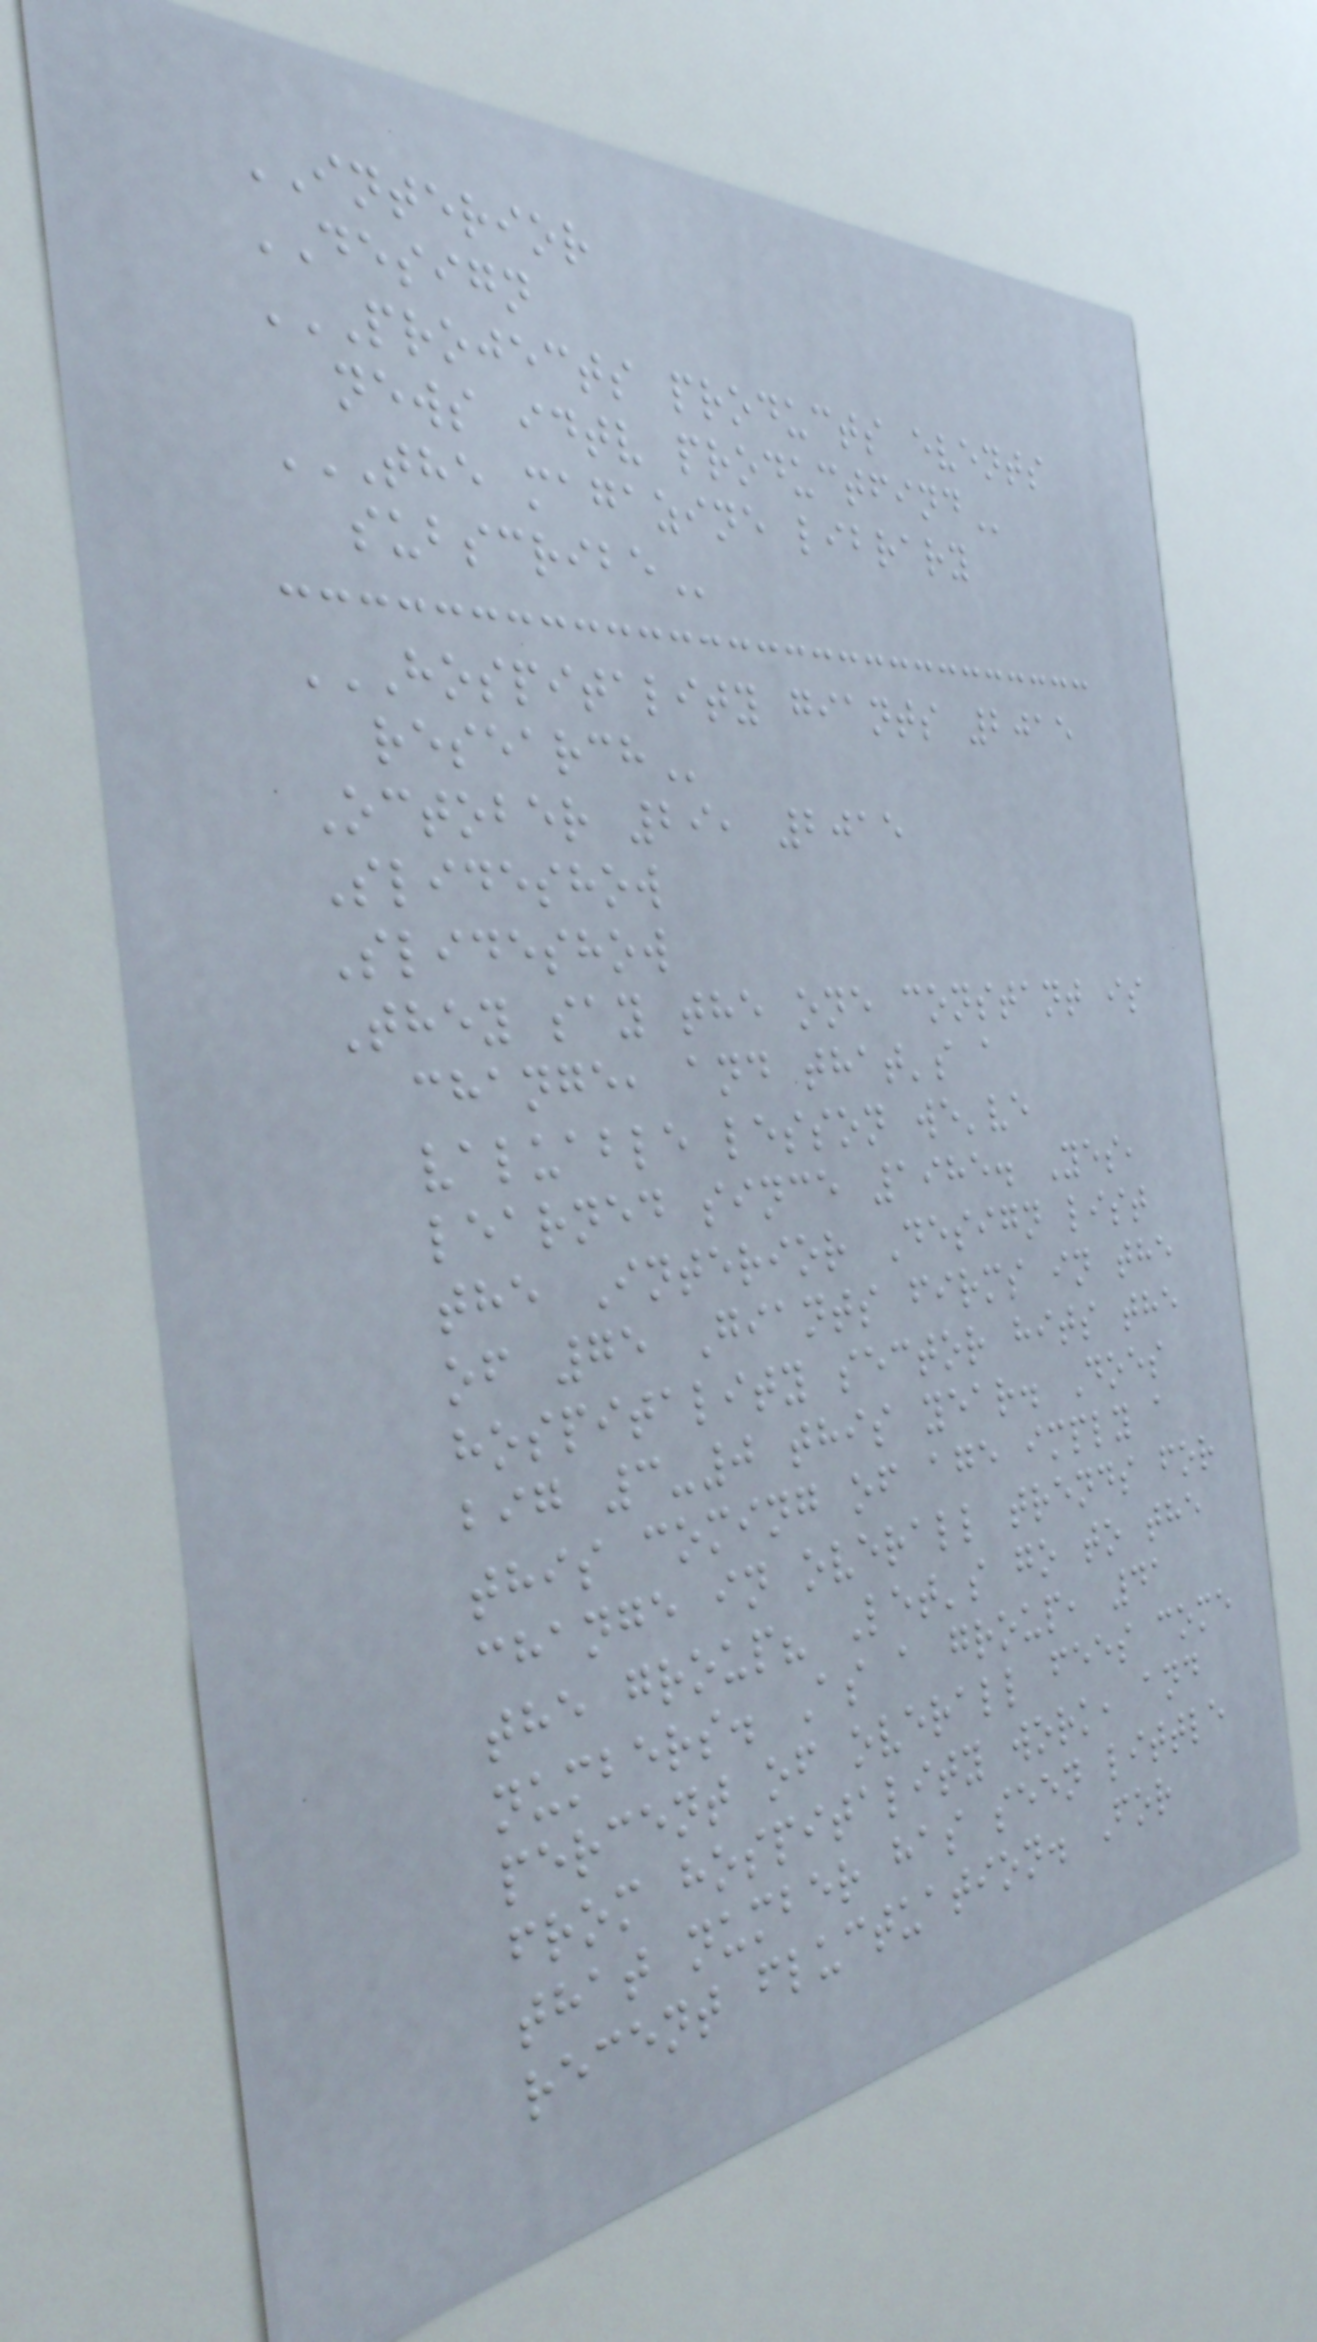INTERIOR
DESIGN
PROJECTS PRODUCTS EVENTS
NEWS IDTV PRODUCTFIND
THE MAGAZINE LIBRARY
SUBSCRIBE
HOSPITALITY GIANTS 2015
RESEARCH
October 29, 2015
Slideshow
Slideshow
They say the one constant is
change, and that's a
valuable lesson we've
learned since 1985. Yes,
the Interior Design list
of 75 Giants firms in the
hospitality sector hits the
big 3-0 this year. Does
this coming of age imply a
change in overall trends for
the group? Let's go to the
numbers. As a group, 41
percent of overall fees come
from hospitality work, and
that number has seen little
recent fluctuation. For
